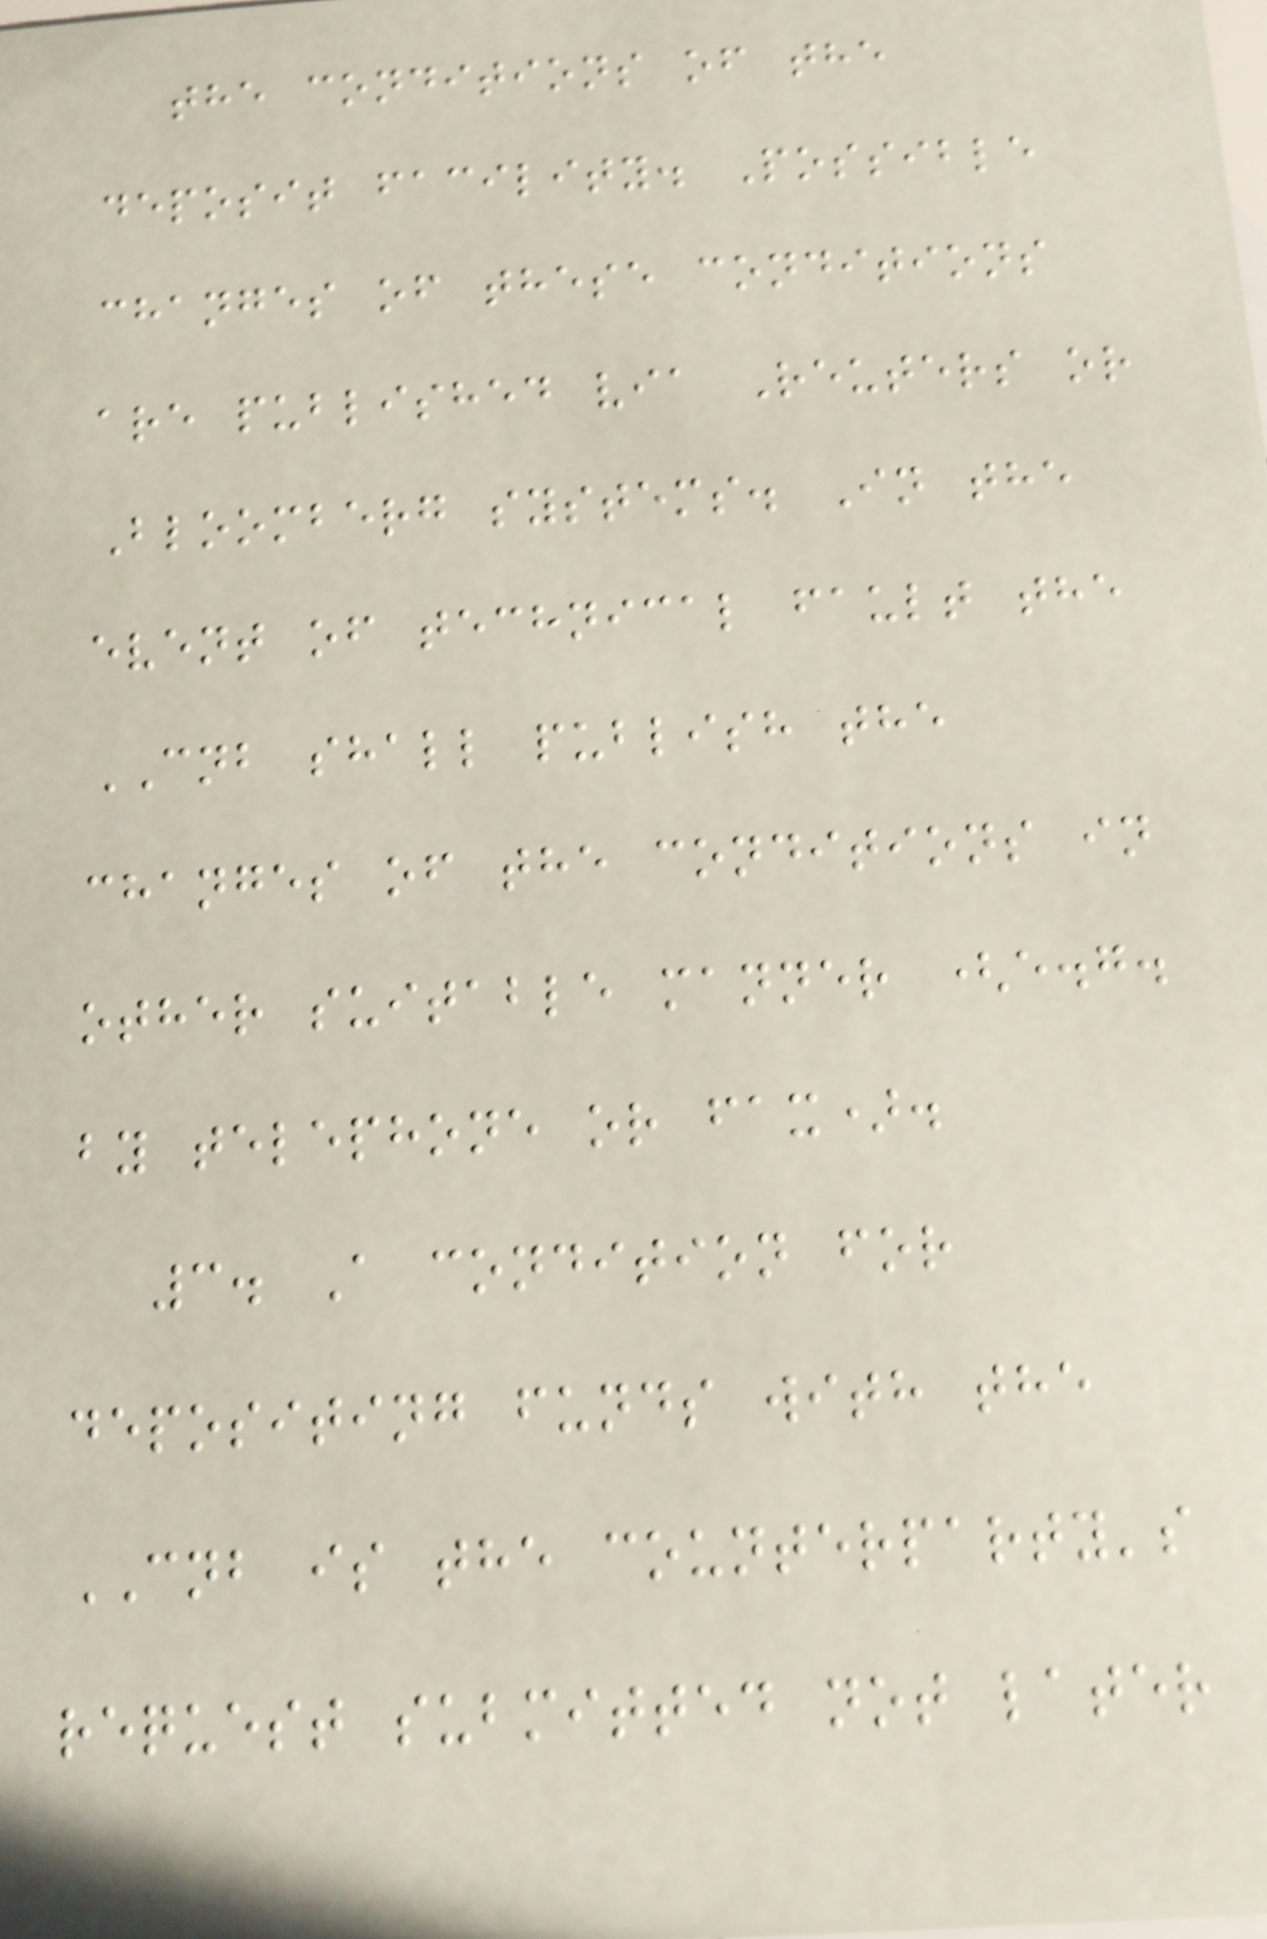the conditions of the
deposit facility. Possible
changes of these conditions
are published via Reuters or
Bloomberg systems. In the
event of technical fault the
CNB shall publish the
changes of the conditions in
other suitable manner (e.g.
by telephone or fax).
3. A condition for
depositing funds with the
CNB is the counterparty's
request submitted not later
